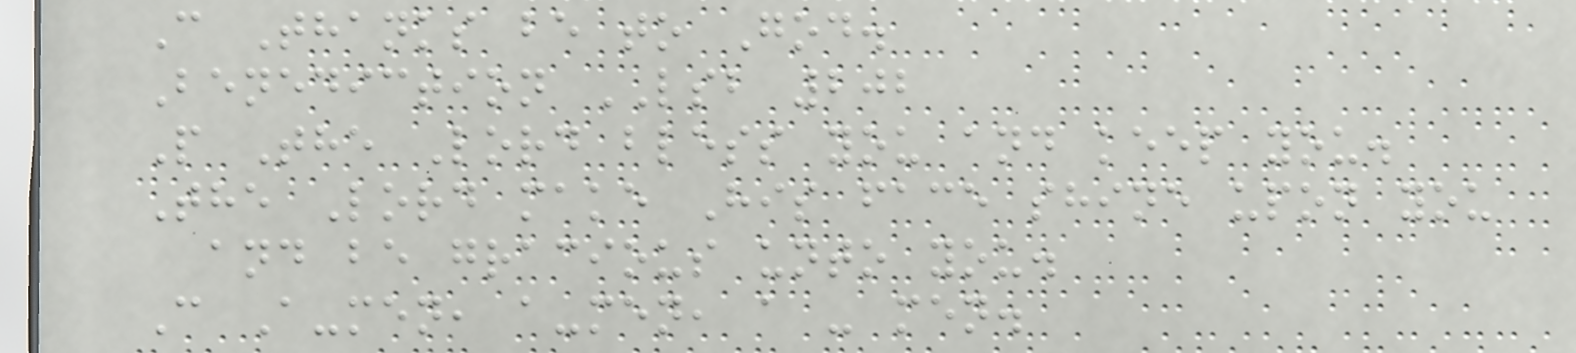C Thanks be to God.
Benediction LSB 202
P The Lord bless you and keep you.
The Lord make His face shine upon you
and be gracious unto you.
C A-men, a-men, a - men.
